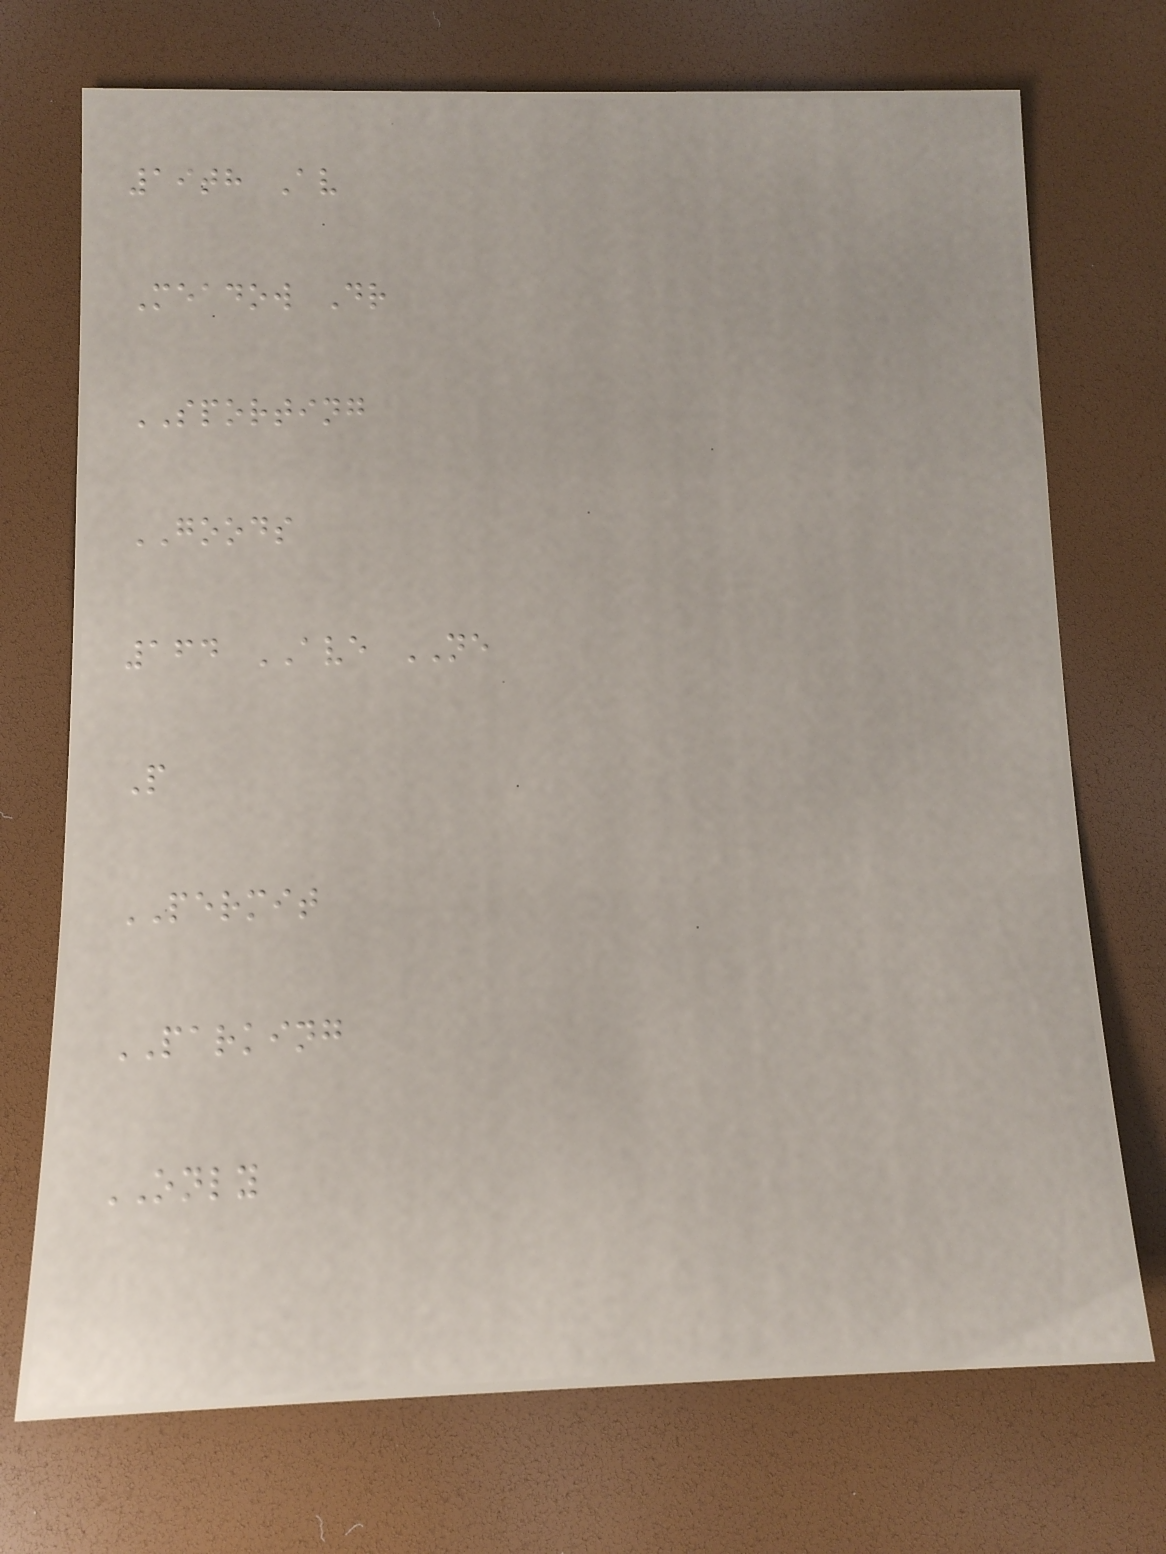19th Av
Meadow Dr
SPORTING
GOODS
164 AVE NE
P
PERMIT
PARKING
ONLY
